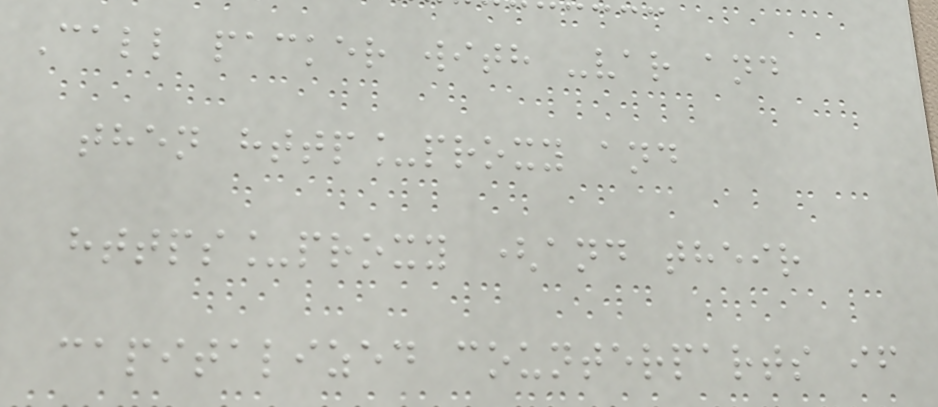Call packer with -var and
then http_proxy and
https_proxy (and their
capitalized counterparts if
